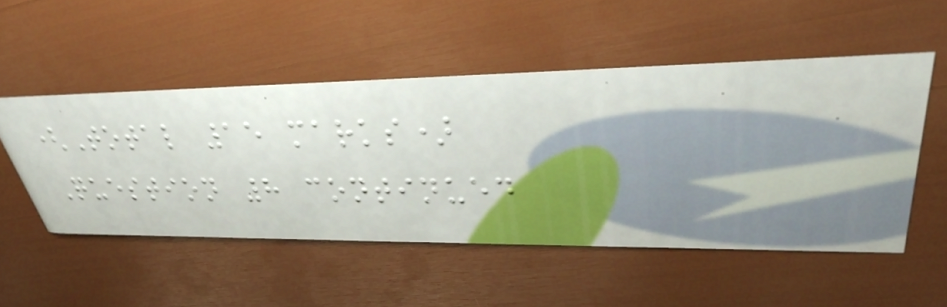(Total 15 marks)
Question 8 continued
